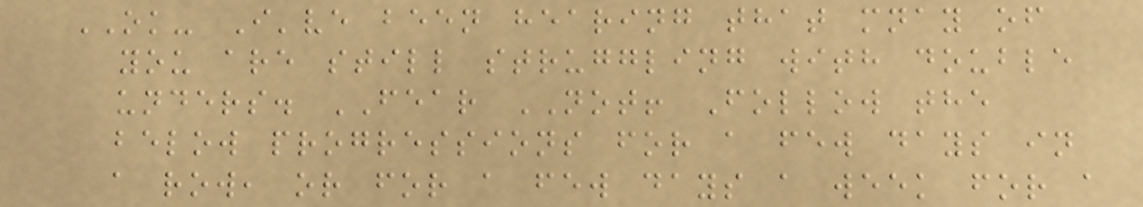OK- I've been hearing that mnay of
you are still struggling with double
unders. FEAR NOT! Follow the
below progressions for a few days in
a row, or for a few days a week for a
